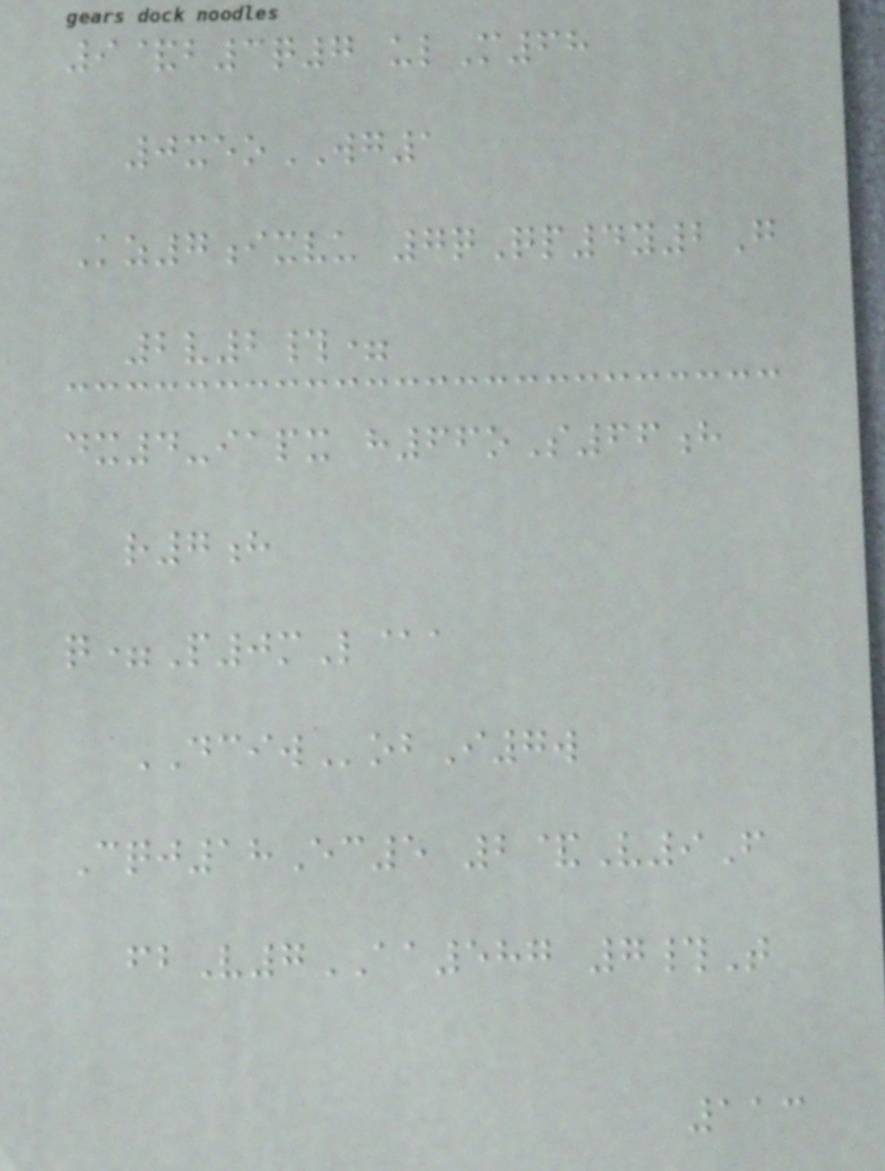9&b3q7 ulM68
0xeoWG1
Kz7ixvu 7qQp4y2G
2v2#=
dx4-iapx h66oS66h
r7h
q=P0mL@a
DCIWobI7w
Cqj18Ec5 2&V9F
fbV7AA587 7#T
113
